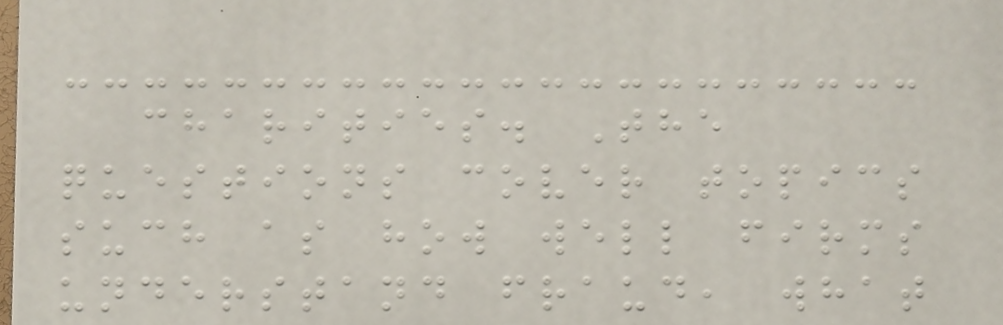charities. The
questions cover topics
such as how well firms
understand fraud, what
